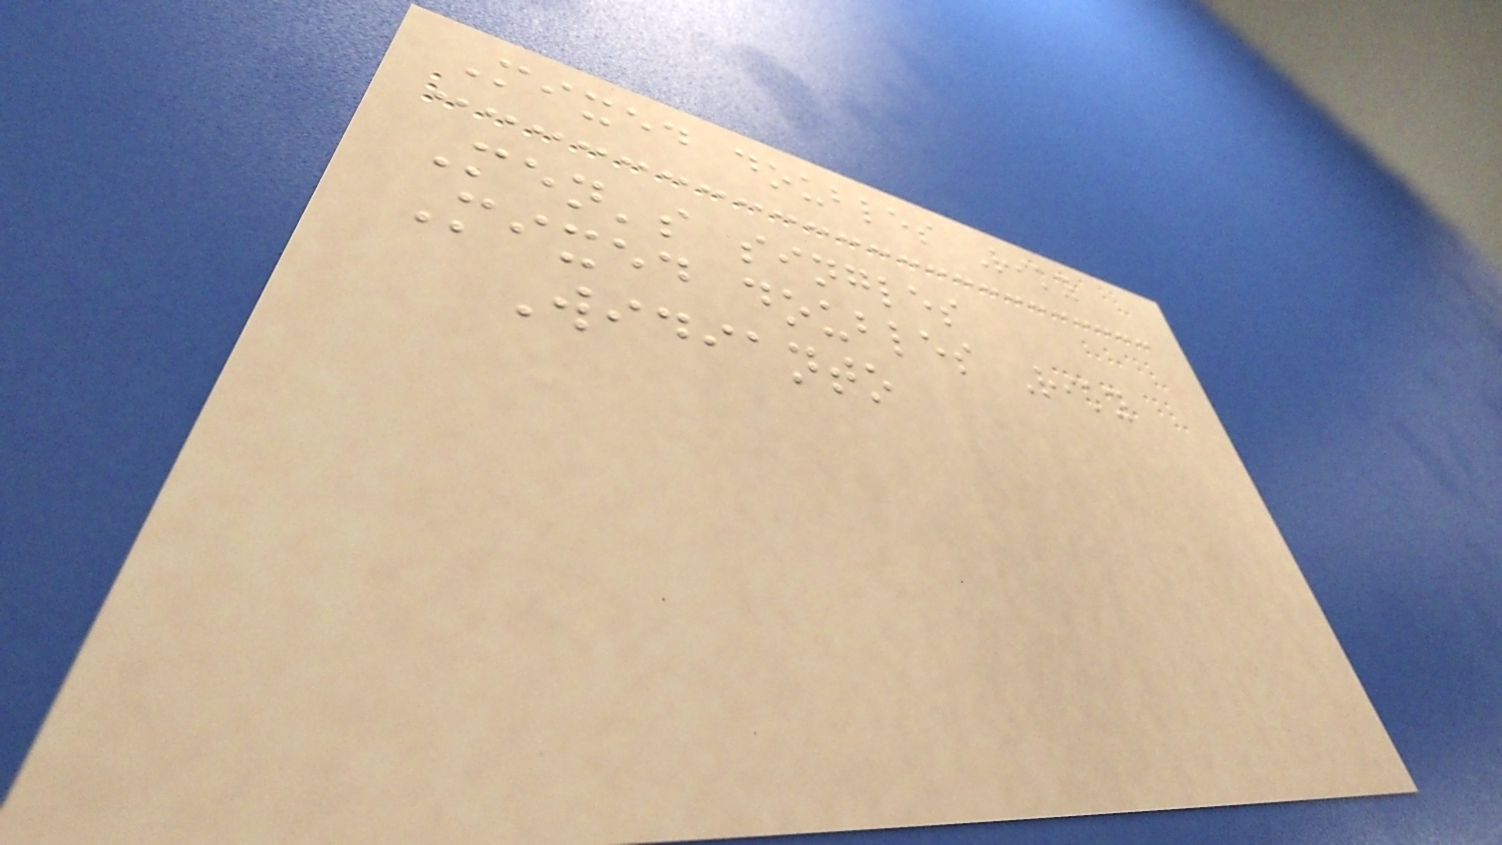Mixed doubles Riky
Men's singles
Mixed doubles Riky
Widianto
